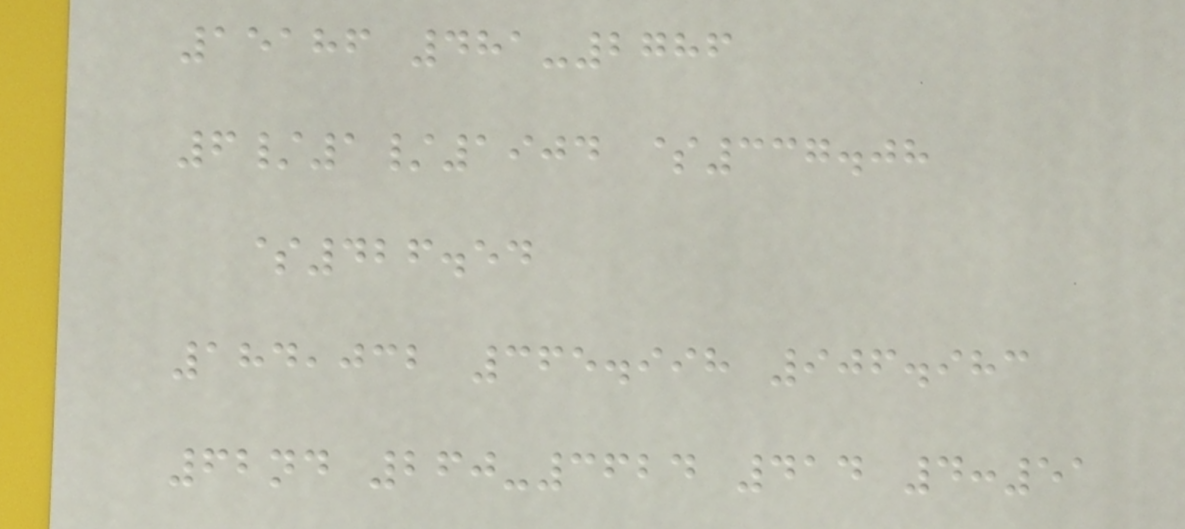15186 481-2786
6/1/1904 $337.08
$426.54
184,032 365.998 906.983
62nd 260-3624 414 4:51
